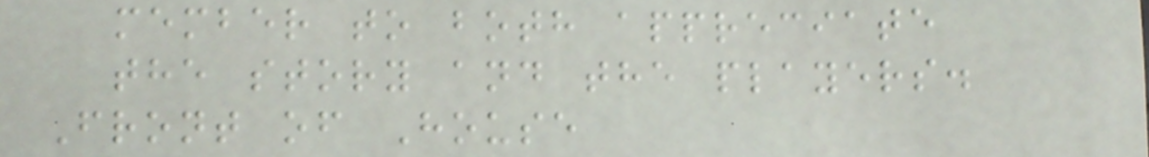member to both appreciate
the story and the players.
Front of House
